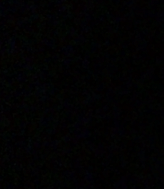q
